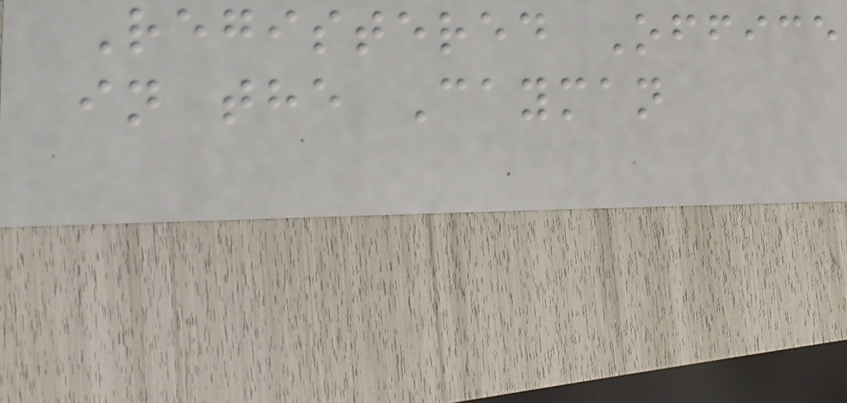Registered Office
in the Cayman
